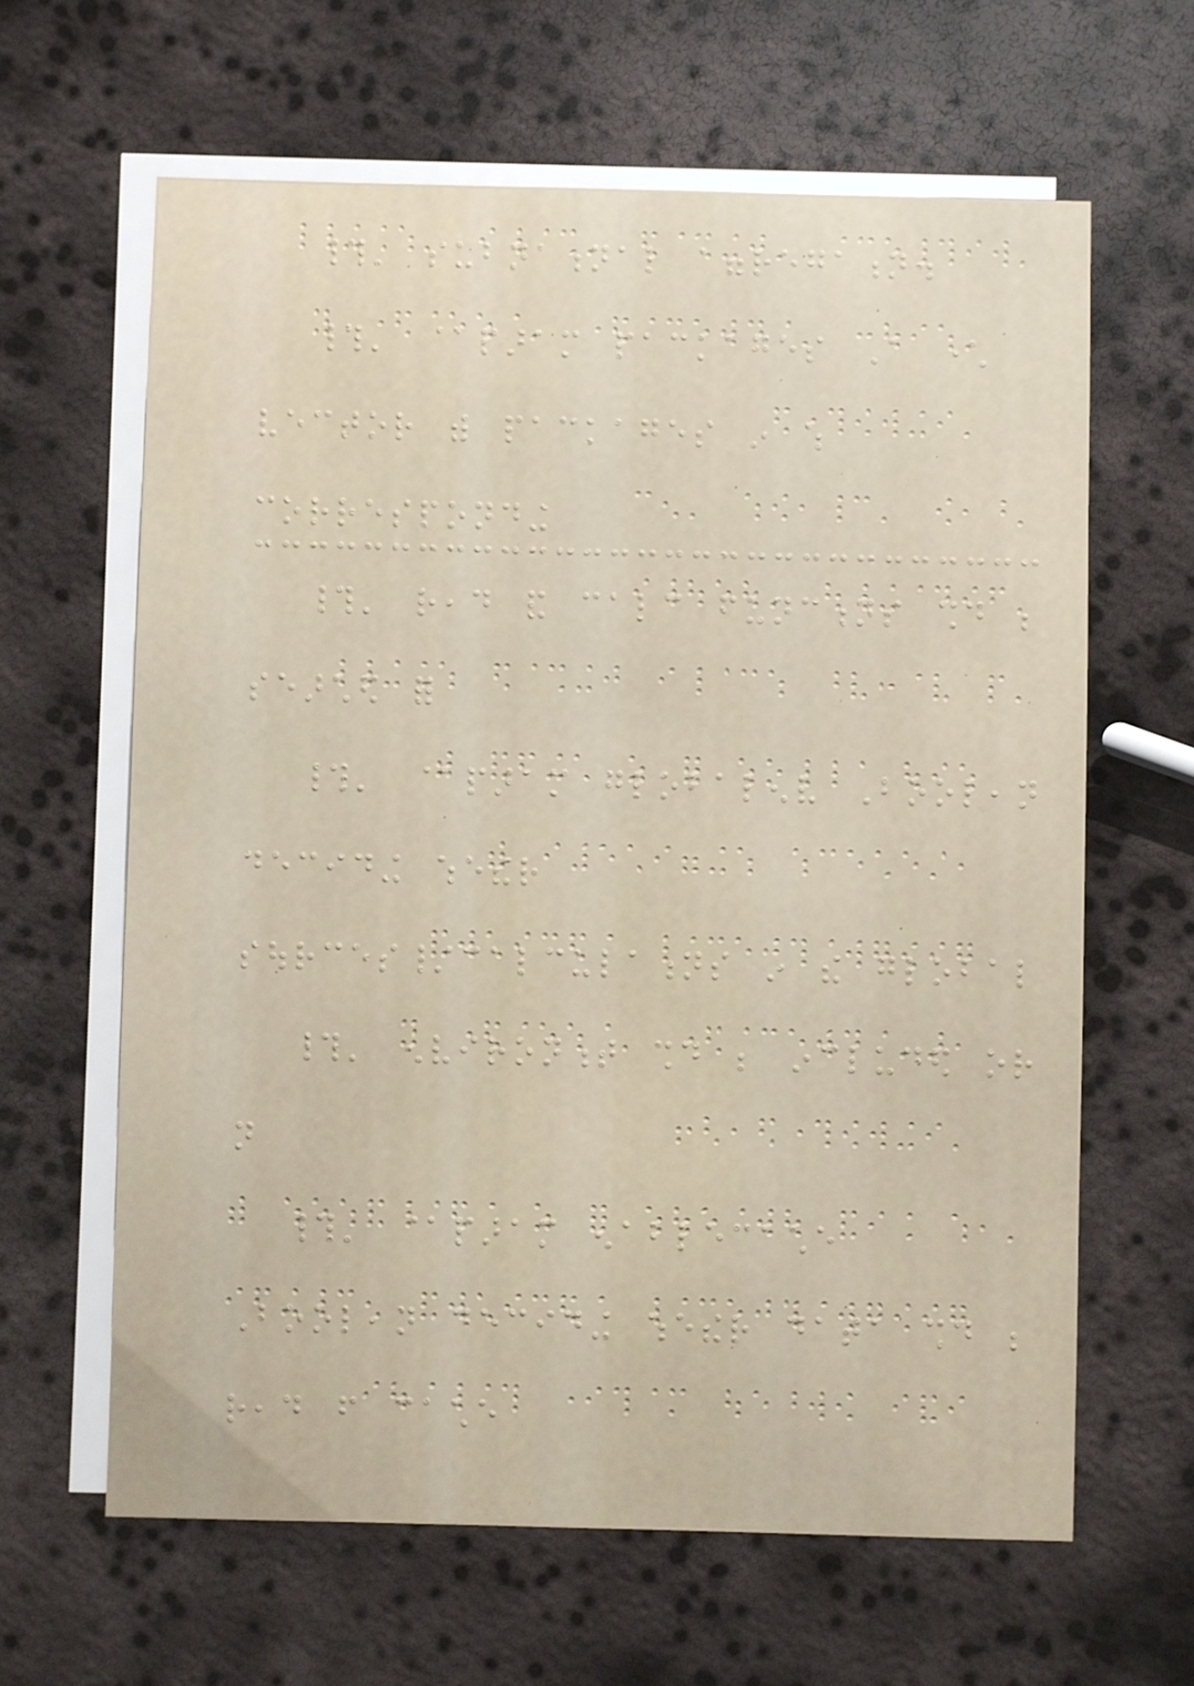#' subnational aggregation.
#' @param packages A character
vector with packages in which
corresponding
#' read and calc functions should be
searched for
#' @param globalenv Boolean
deciding whether
sources/calculations in the global
#' environment should be included or
not
#' @param enablecache
Boolean deciding whether data should be
read from cache
